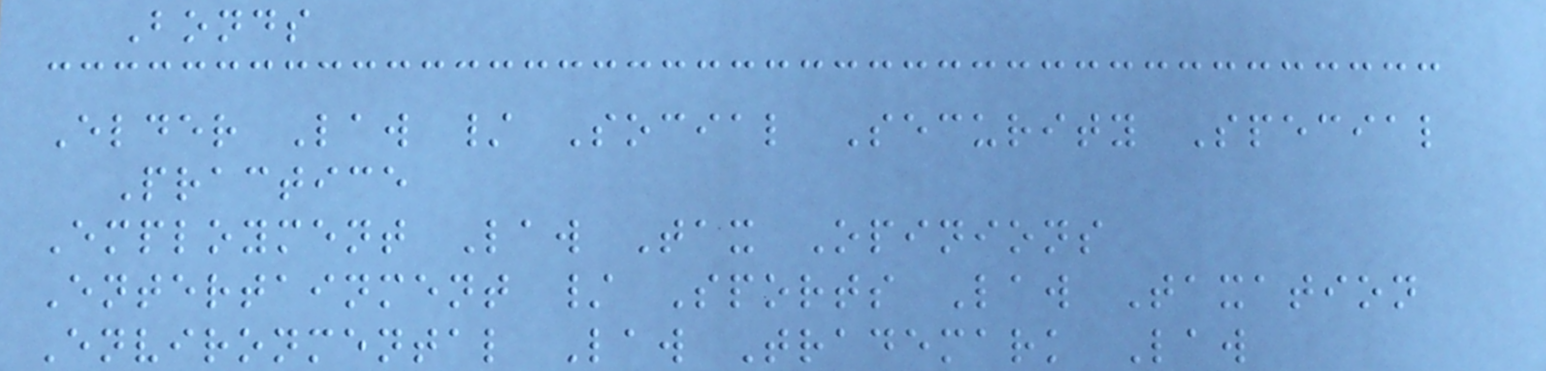Bonds
Elder Law / Social Security Special
Practice
Employment Law Tax Opinions
Entertainment / Sports Law Taxation
Environmental Law Trademark Law
